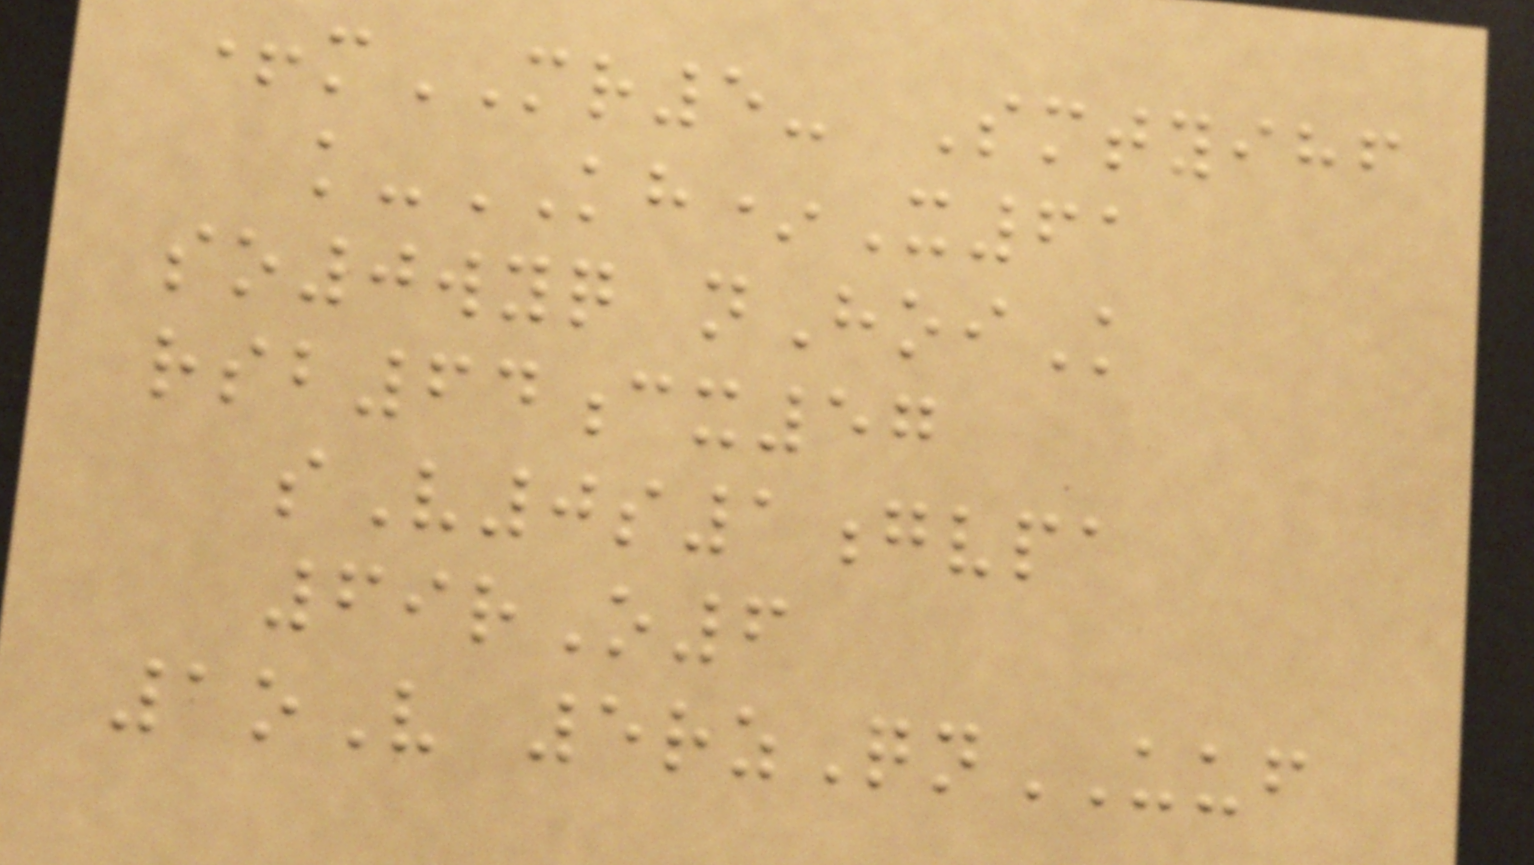+mMR5- Smtyihf
k-KH*X61
so0wyq nHoiK
rsb64cx57
sV0s1gvpa
69rO6
1oV 5rzQnUUF
